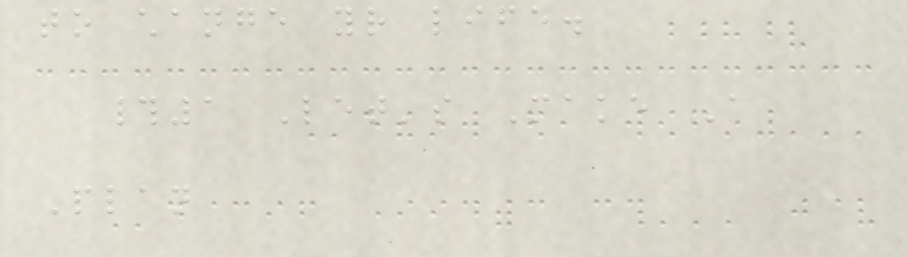to change your life.
#1 Let's Make A
Plan
